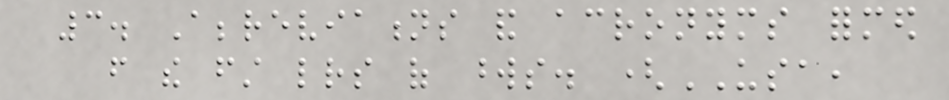3. Abbreviations and acronyms formed
from the first letters of words. (USA,
